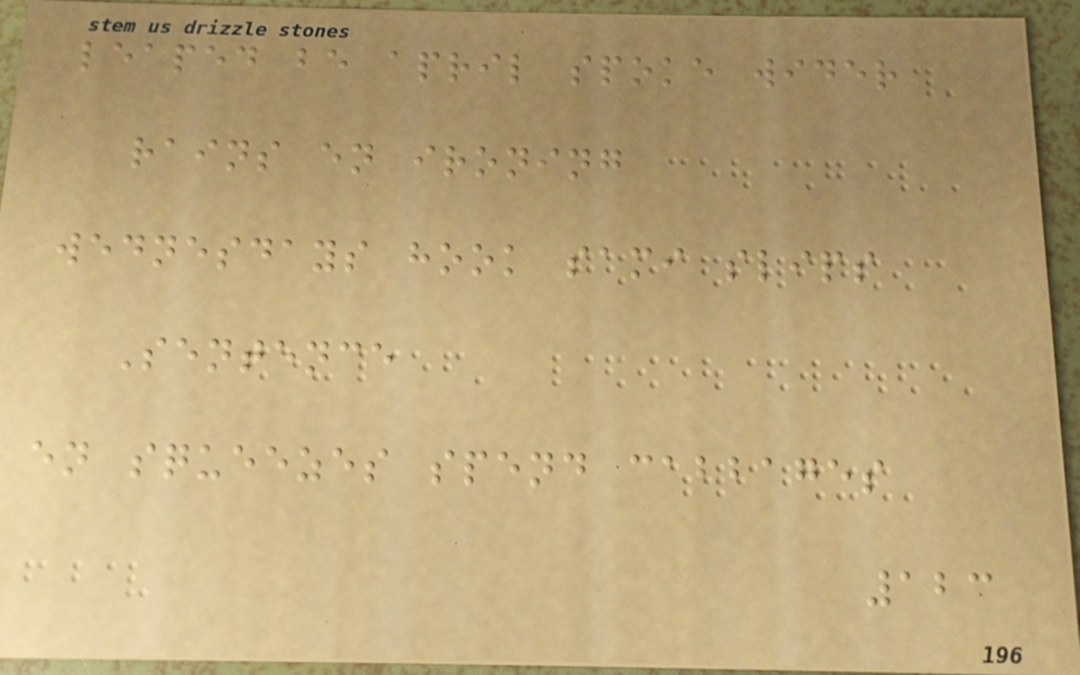leaped be april spoke wider
rains en ironing
wednesdays hook sami slips
Sentence
en squeezes spend cabbages
123
